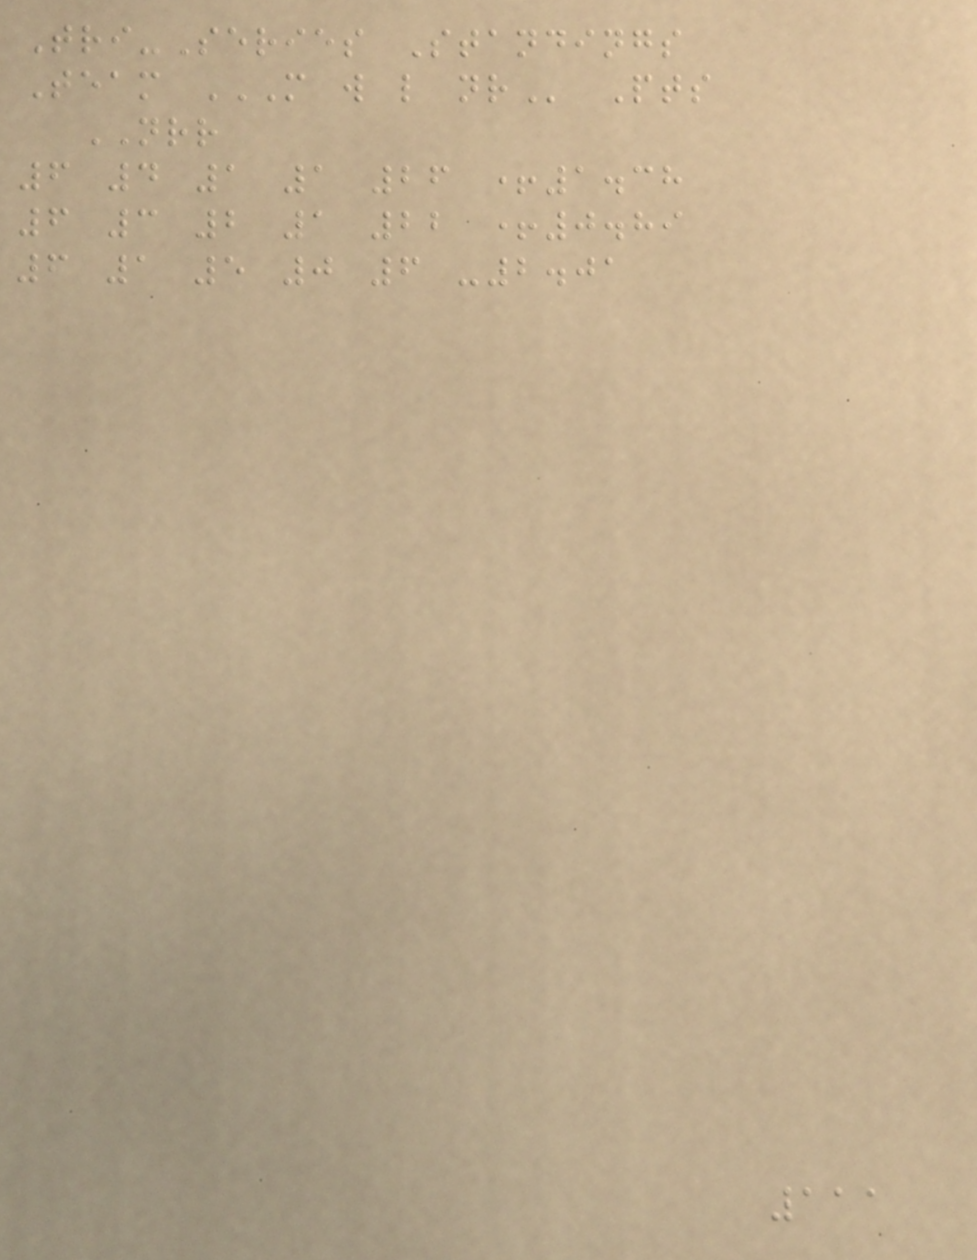Tri-Series Standings
Team M W L NR Pts
NRR
6 4 1 1 26 +1.38
6 3 2 1 22 +0.89
6 1 5 0 6 -2.01
111
